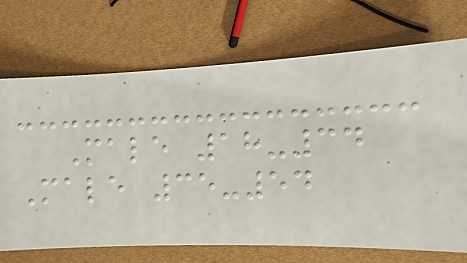Male 18-34
Male 35-54
